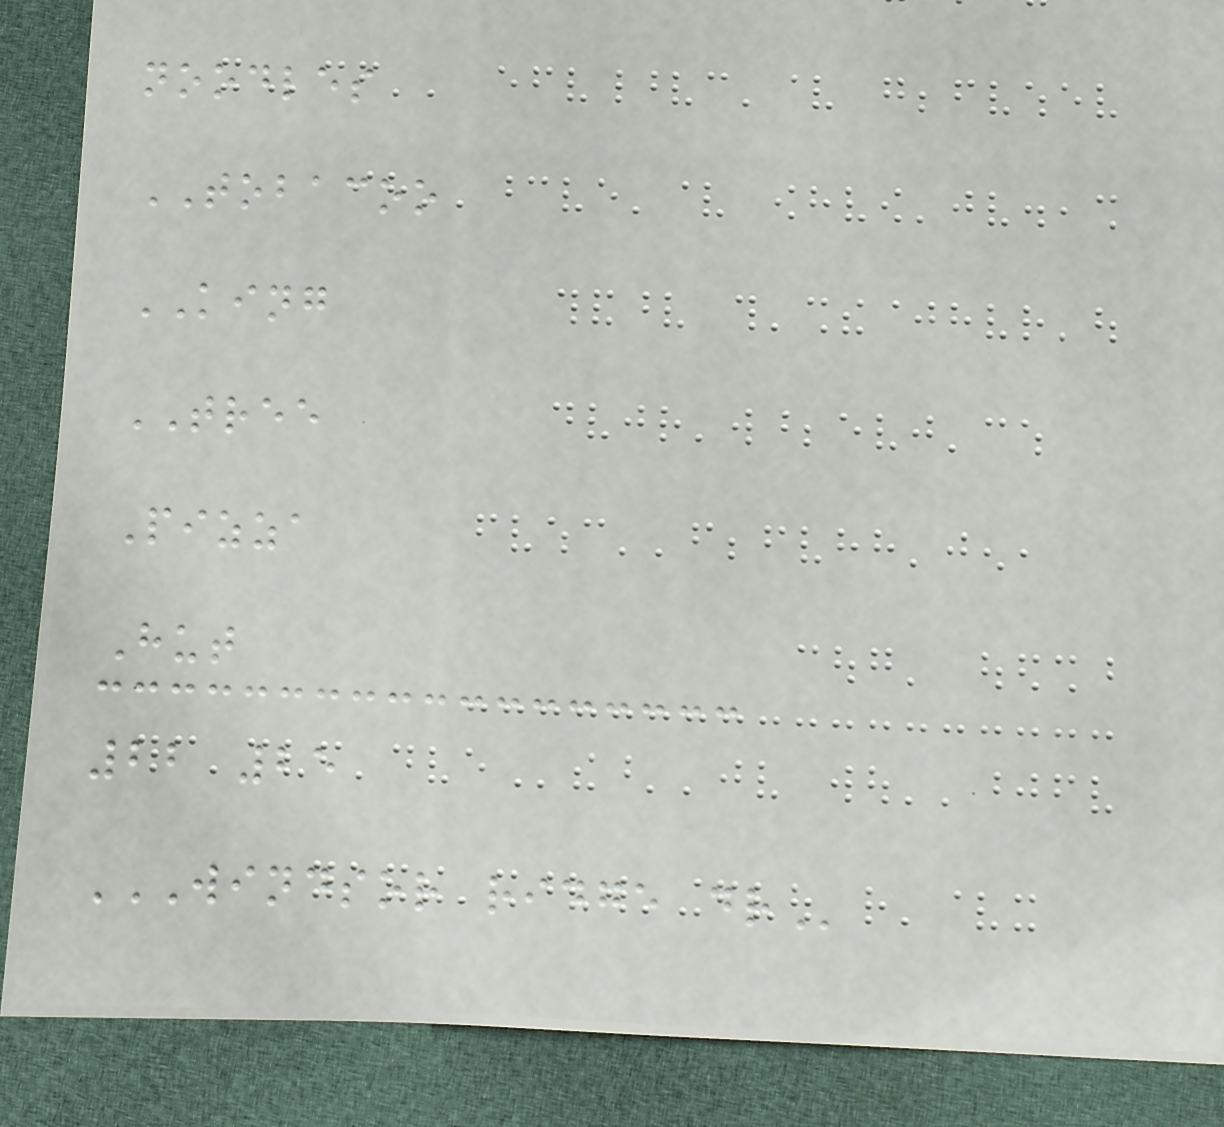noodles
TOBACOO
KING
TREE
Pizza
Hut
22 25
WINDSOR RIDGE DR
